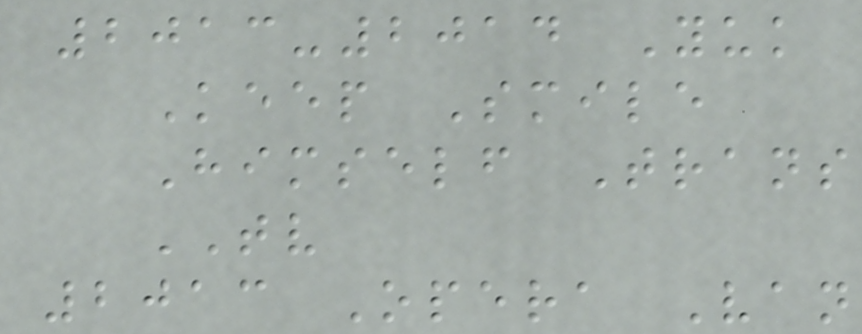2013-2014 Yuk
Keep Smile
Himself Trans
TV
2013 Opera Van
